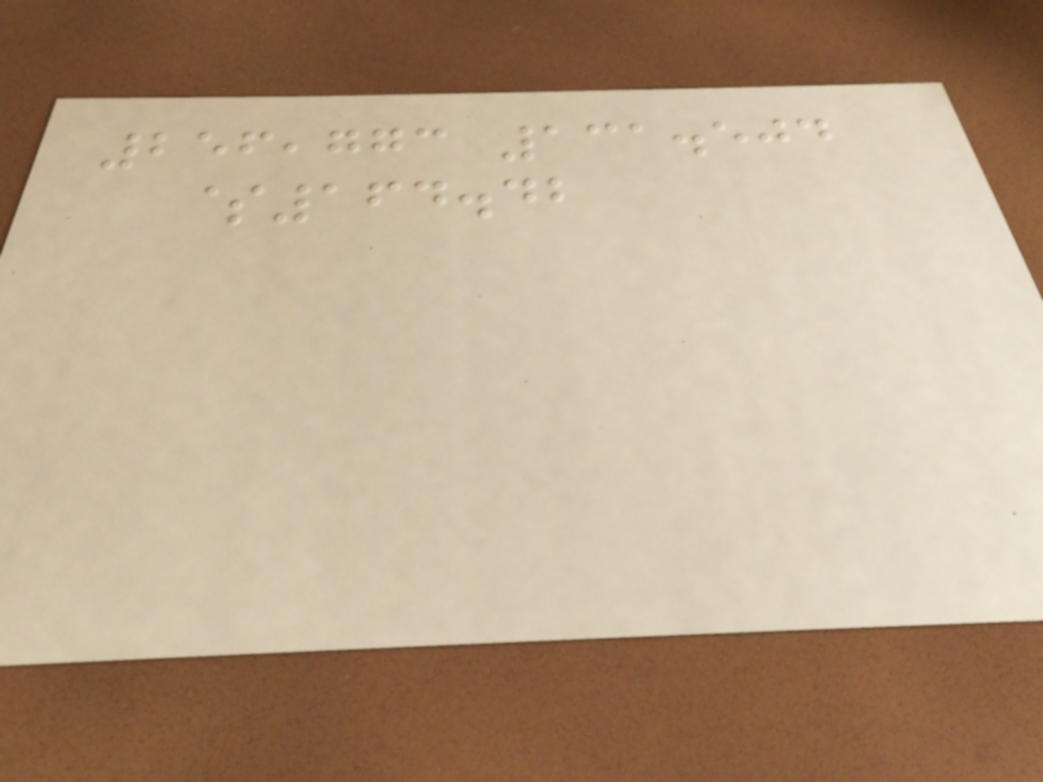256,773 131.504
$164.42
